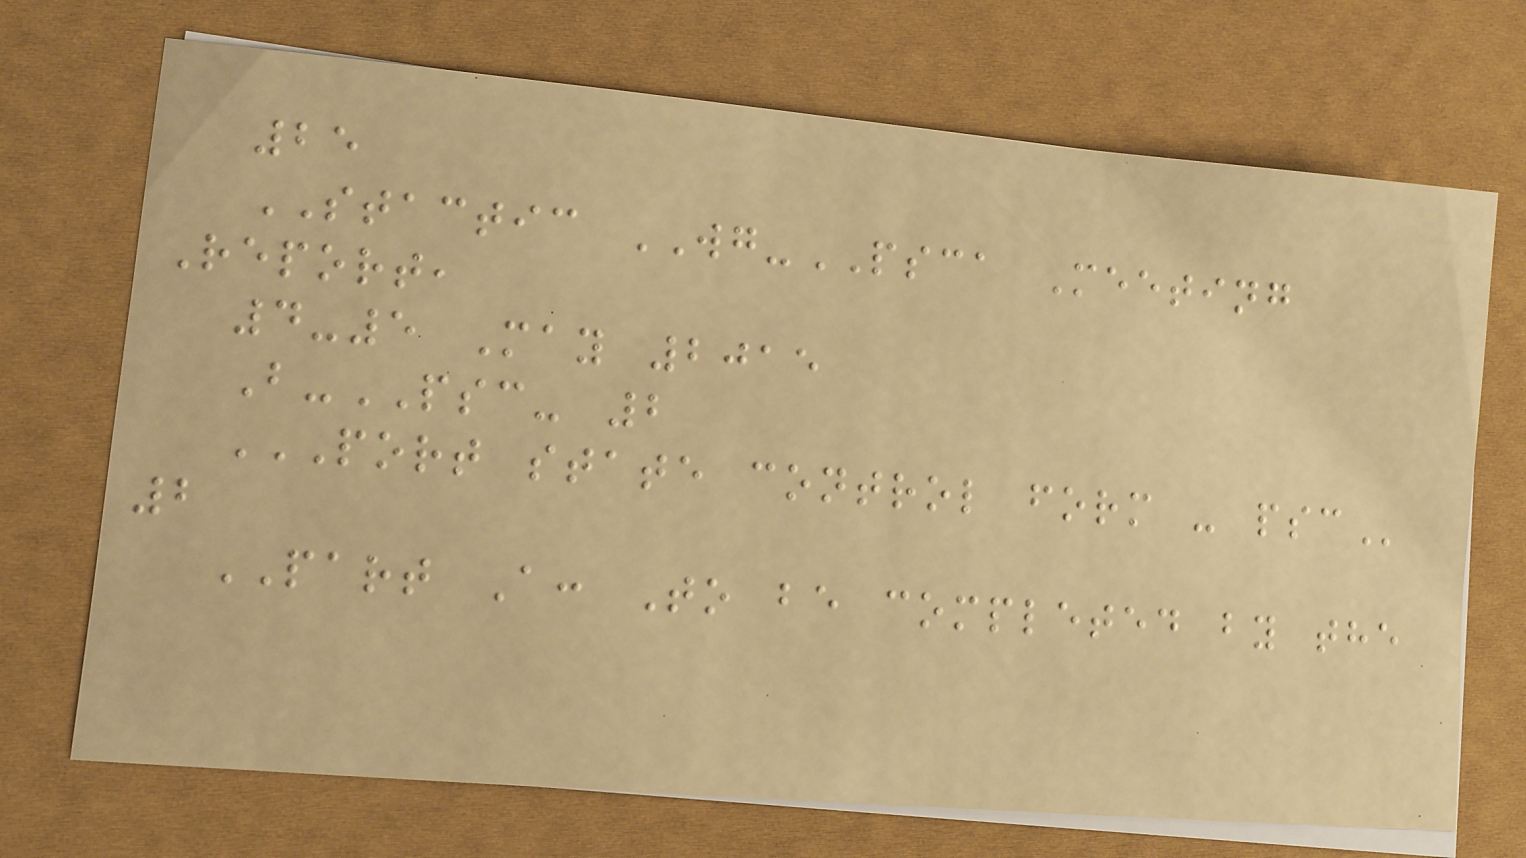25
STACTIC WG-PSCA Meeting
Report,
4-5 May 2015
B-PSC- 2
PORT STATE CONTROL FORM - PSC
2
PART A: To be completed by the
